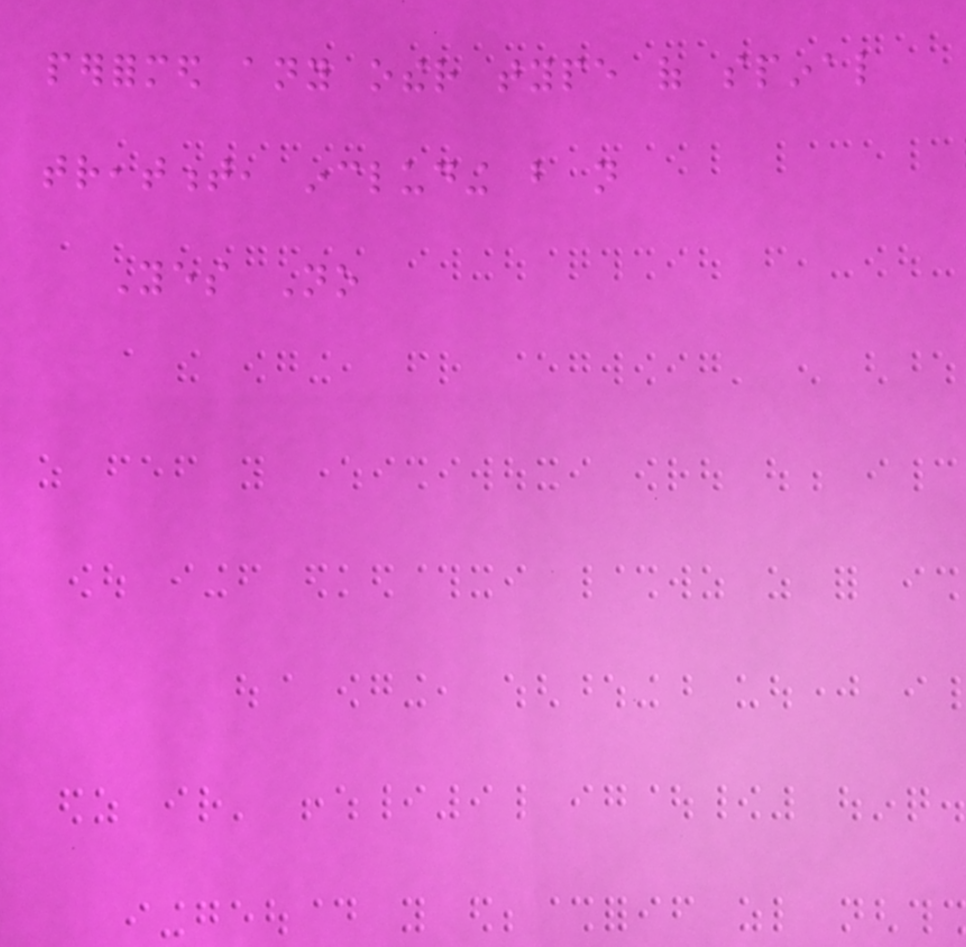performed any other type of spinal
treatment, including but not
Yes No
